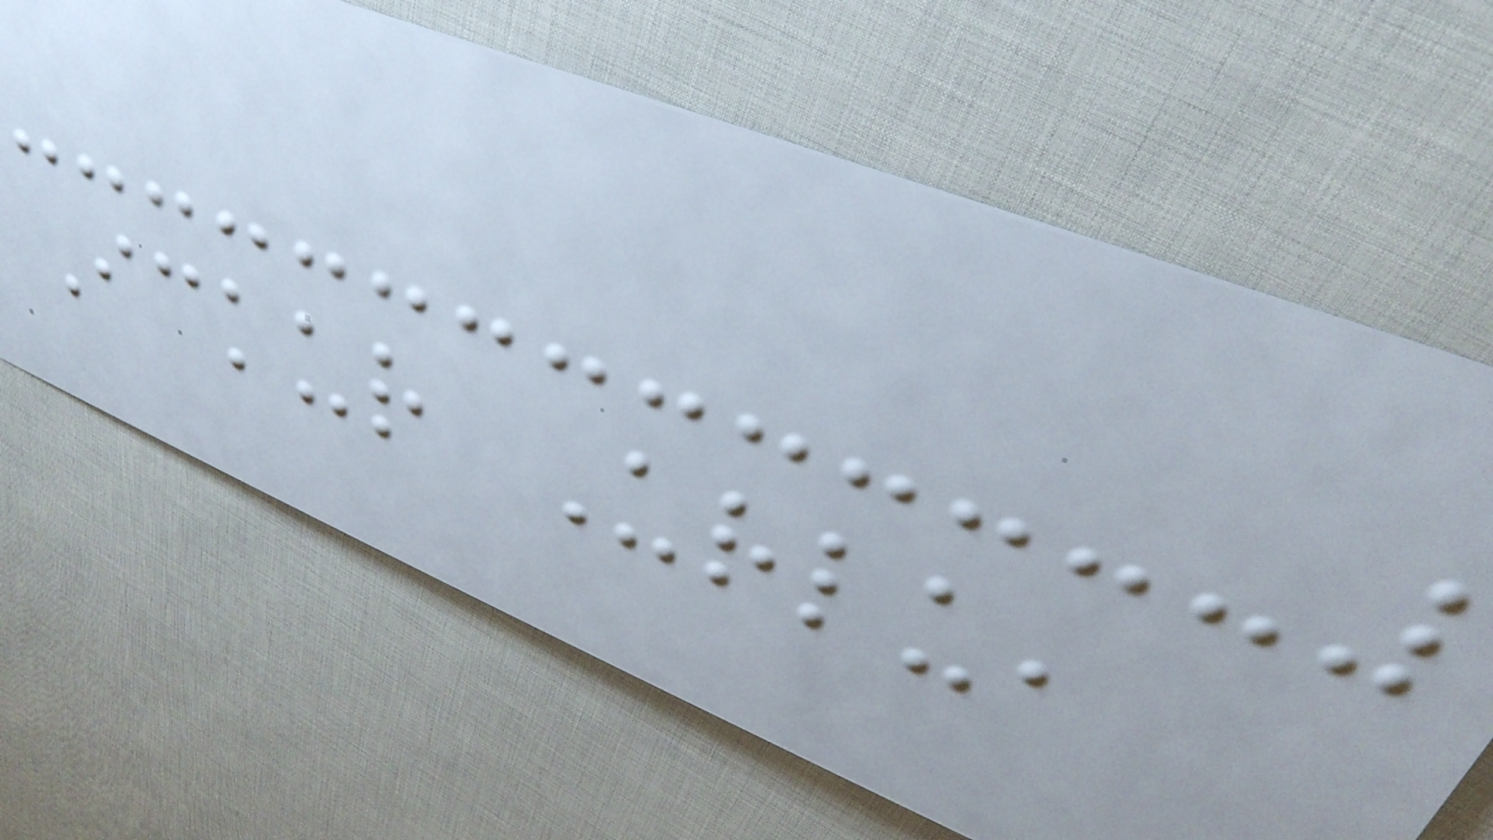Ickur Urlu,
